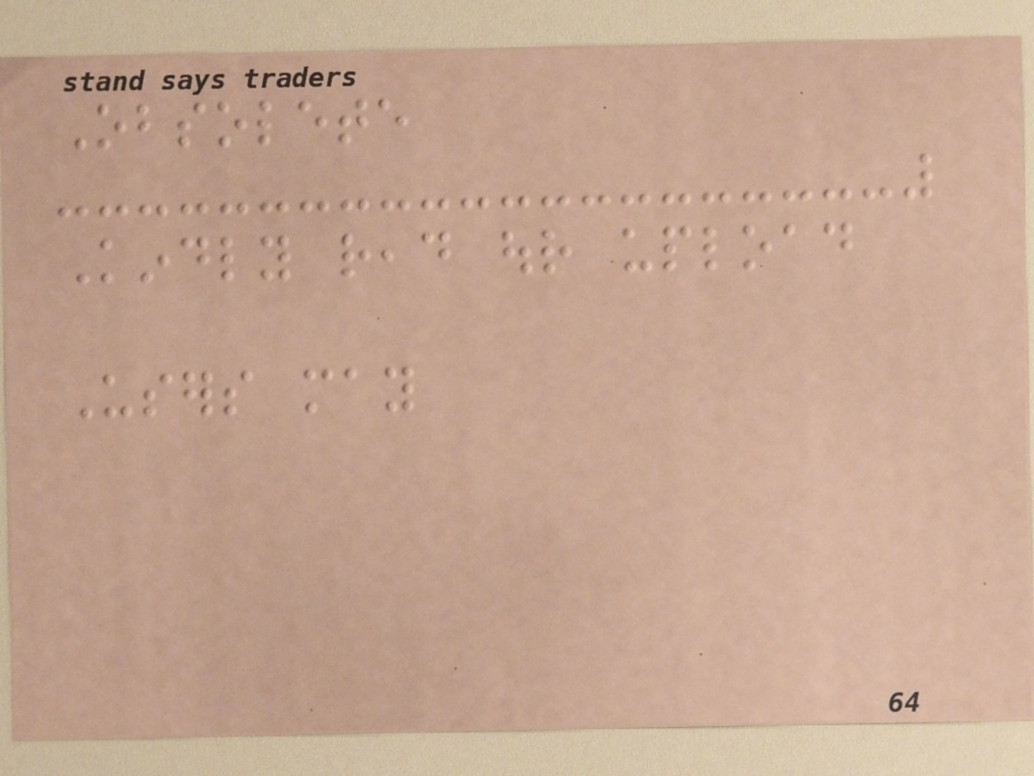Obsolete
Kindly read our upload
Users may
